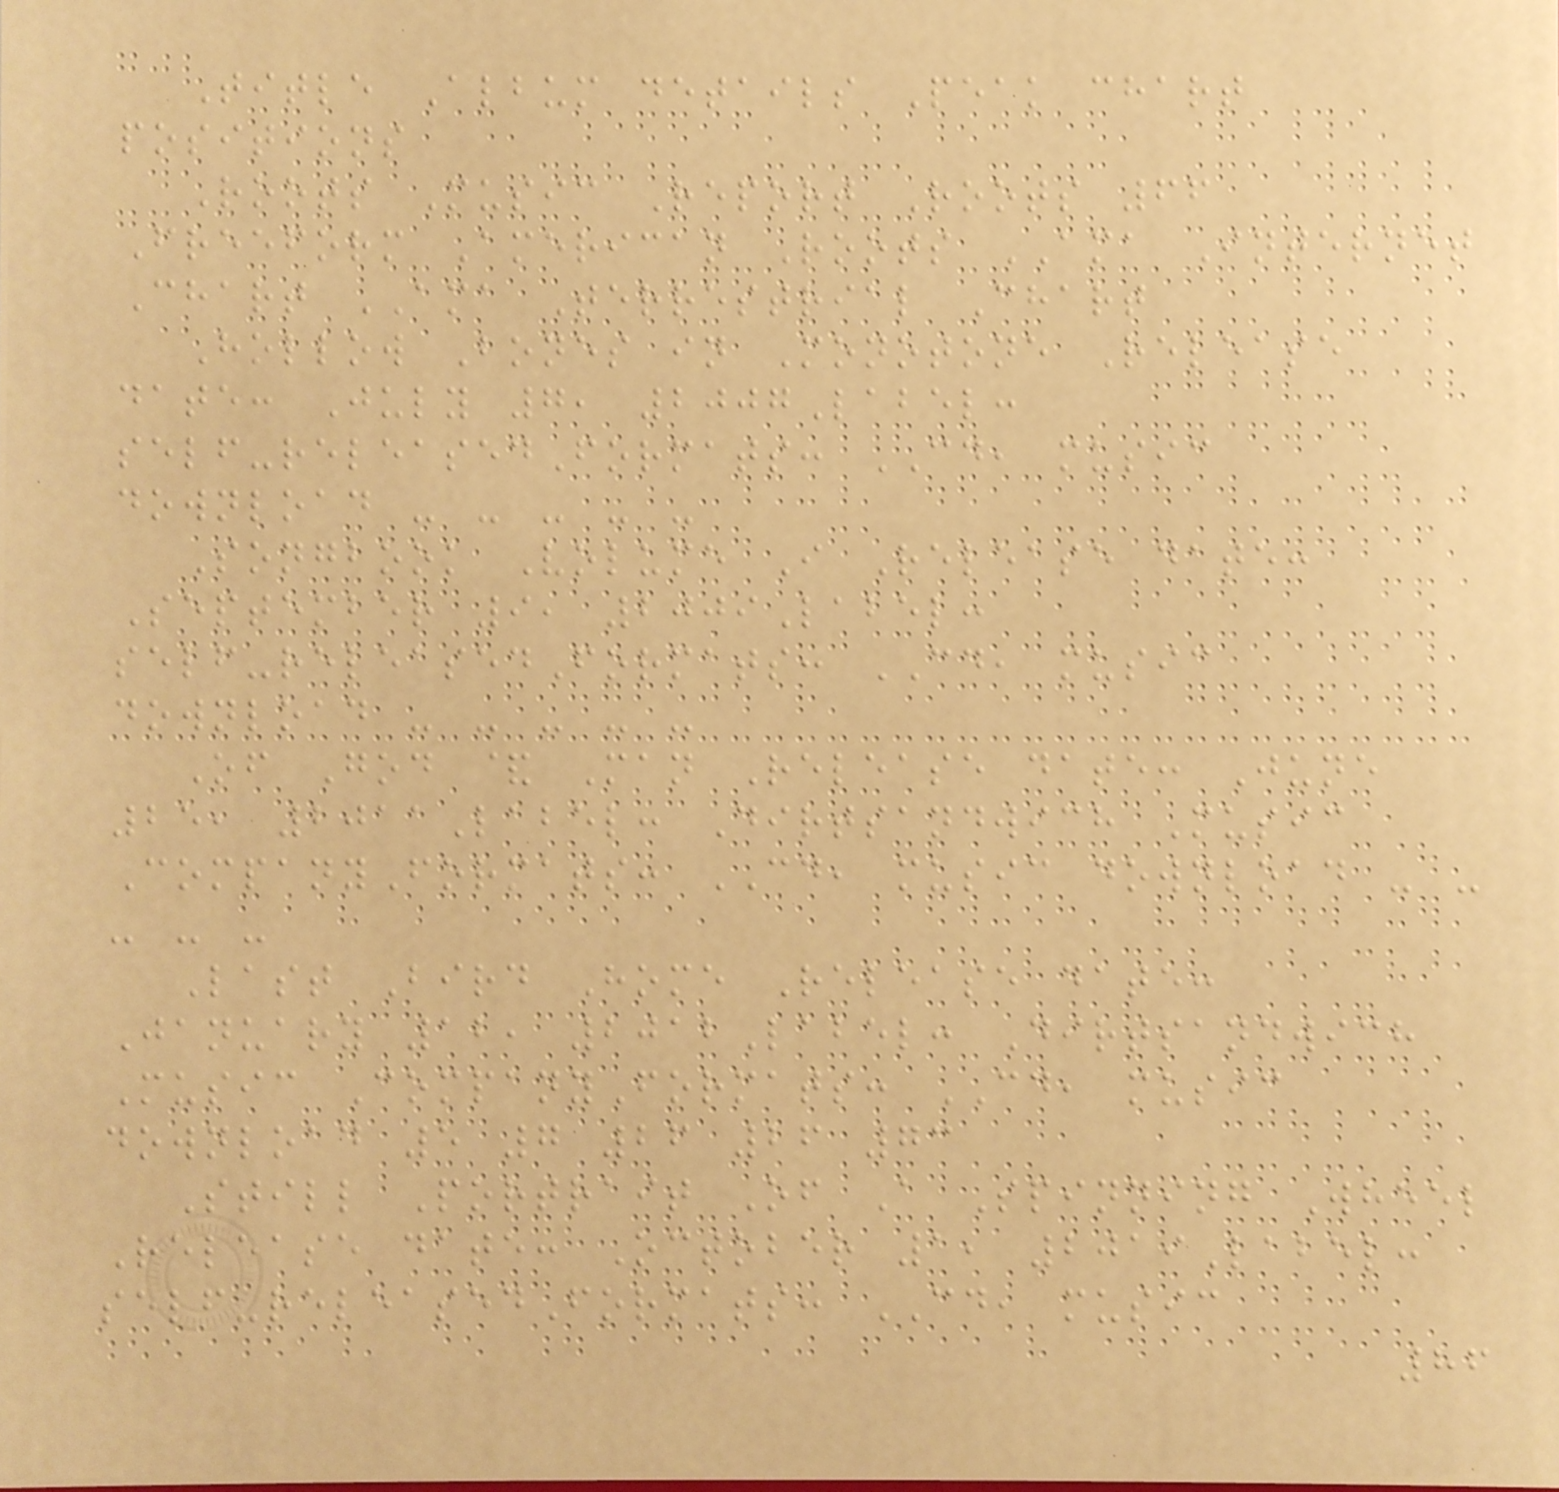Title Album details Peak chart
positions
Roots Music Report Roots 66
Freeform American Roots AMA Internet
Chart AMA Terrestrial Chart
Hollow Bones in Monotone Release
date: July 7, 2007Label:
self-releasedFormats: CD, music
download - - - - -
Songbook Volume I Release date:
September 9, 2009Label:
self-releasedFormats: CD, music
download - - - - -
Of God & Man Release date: June
25, 2011Label: Dirtsandwich Music
CompanyFormats: CD, music download - -
- - -
Last Bird Home Release date:
January 12, 2012Label: Dirtsandwich
Music CompanyFormats: CD, music
download 5 7 26 26 73
Still Portrait Of A Spinning Wheel
Release date: October 1, 2019Label:
self-releasedFormats: CD, music
86
